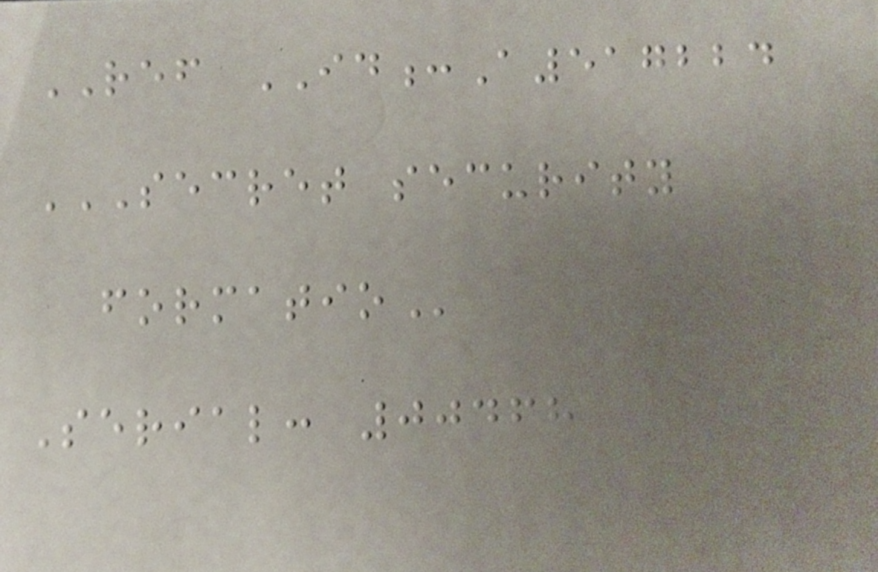REF ID:A517224
SECRET SECURITY
FORMATIO
Serial: 00468
